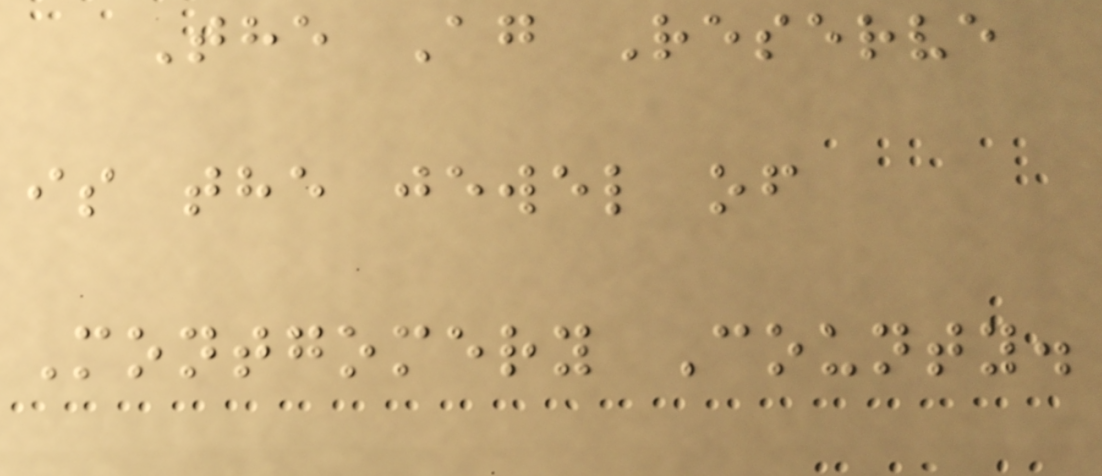The Ag Reserve
is the jewel of
Montgomery County.
